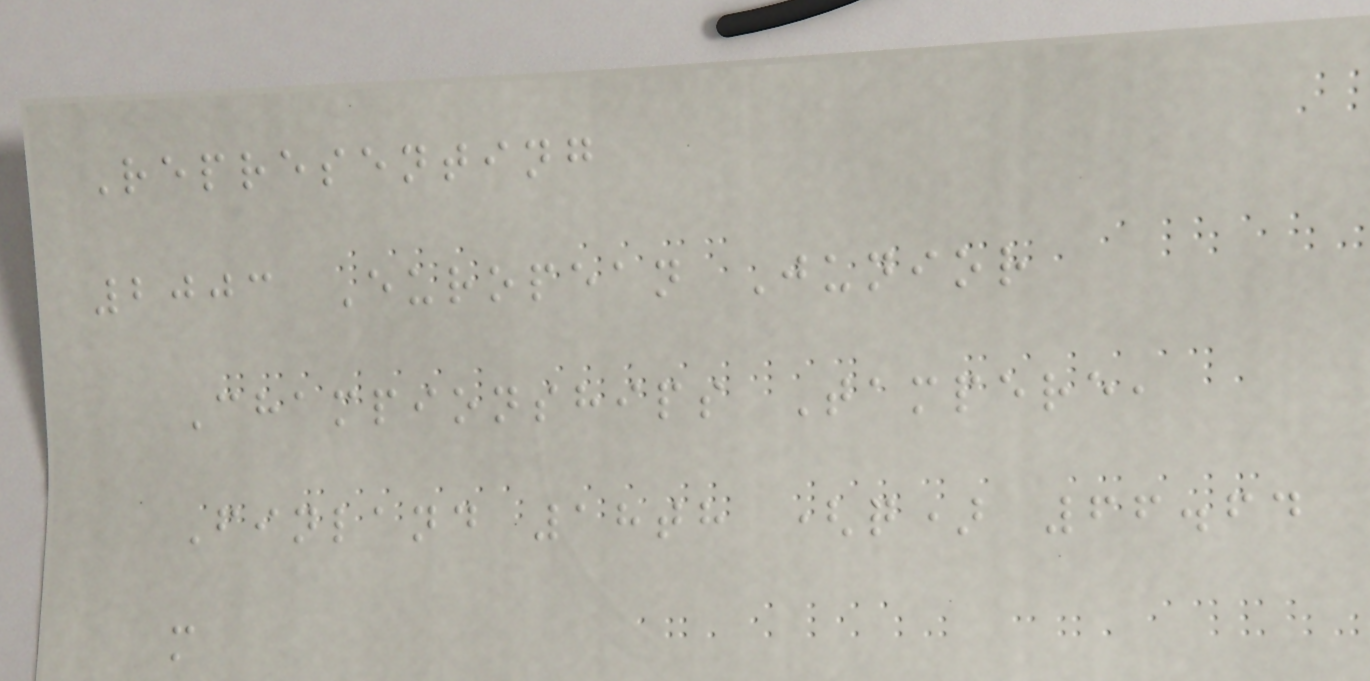Representing
2003 European Junior
Championships Tampere,
Finland 18th (q) 66.64
m
